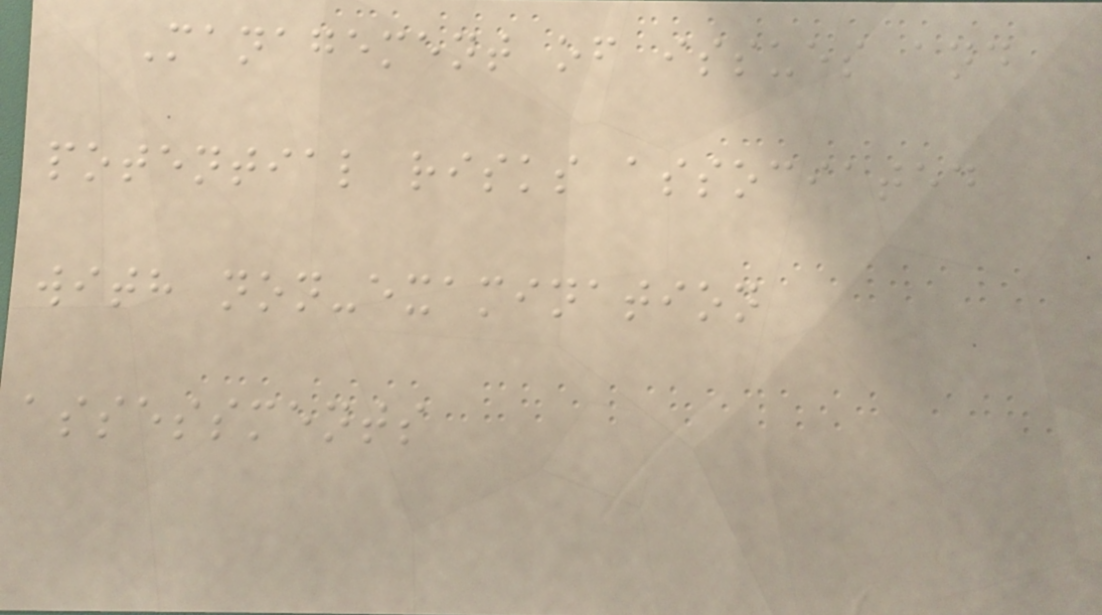Management of issues and
potential risks associated
with non-examination
assessments
